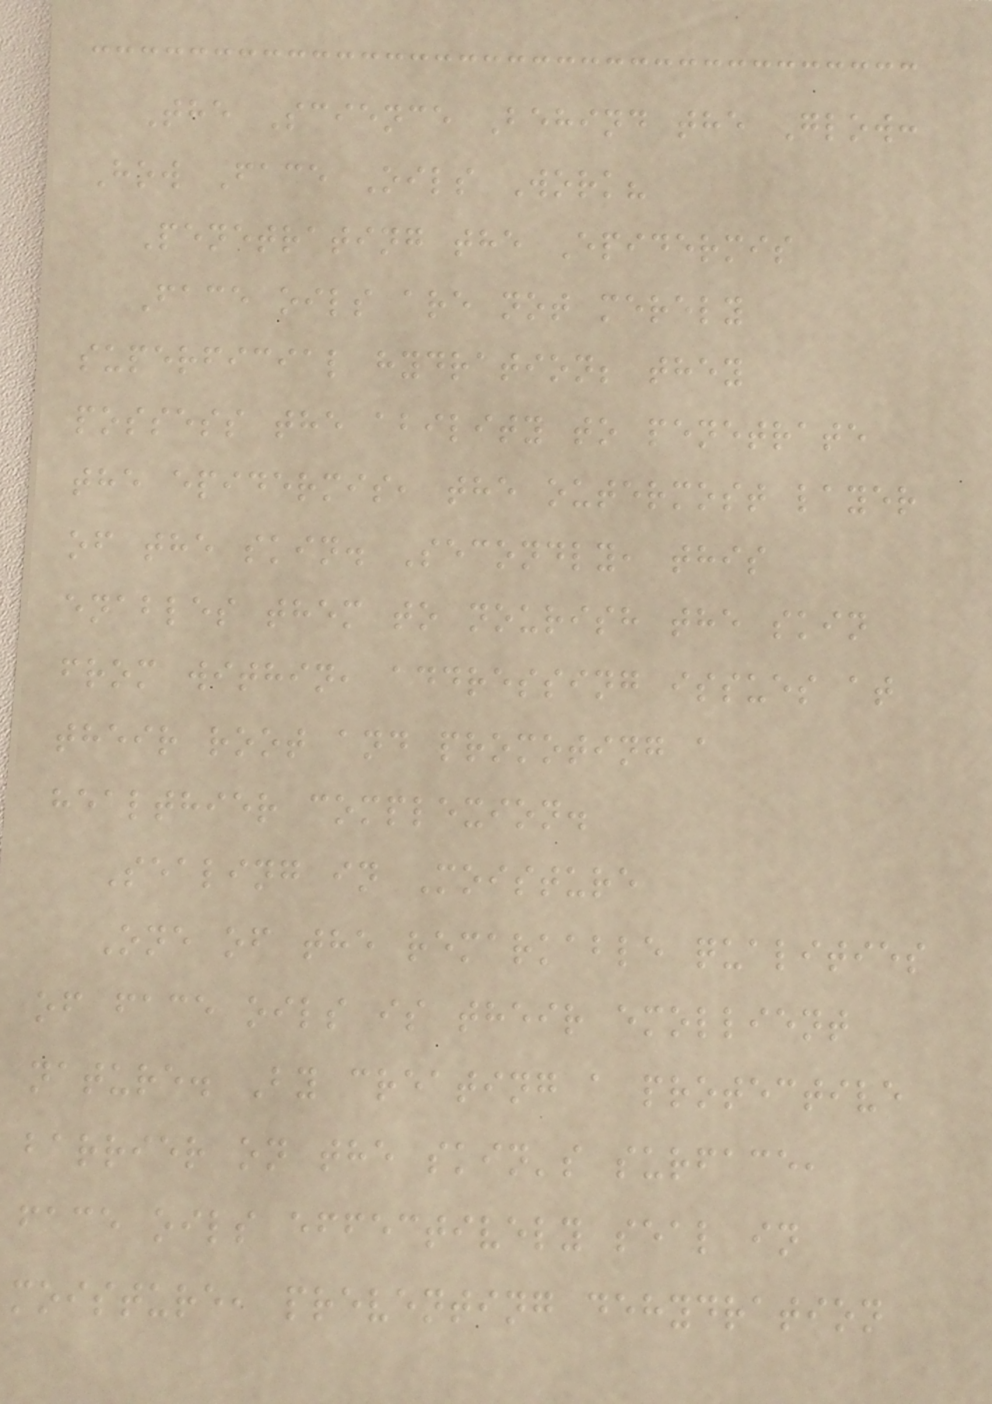The Science Behind the Glow:
How Face Oils Work?
Penetrating the Epidermis
Face oils are not merely
superficial hydration; they
possess the ability to penetrate
the epidermis, the outermost layer
of the skin. Secondly, this
enables them to nourish the skin
from within, addressing issues at
their root and promoting a
healthier complexion.
Sealing in Moisture
One of the remarkable qualities
of face oils is their emollient
nature. By creating a protective
barrier on the skin's surface,
face oils effectively seal in
moisture, preventing dehydration
